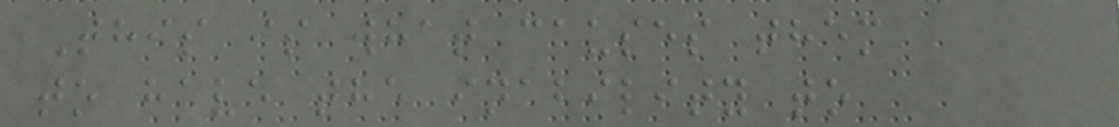This is what causes them
to have the inability to
